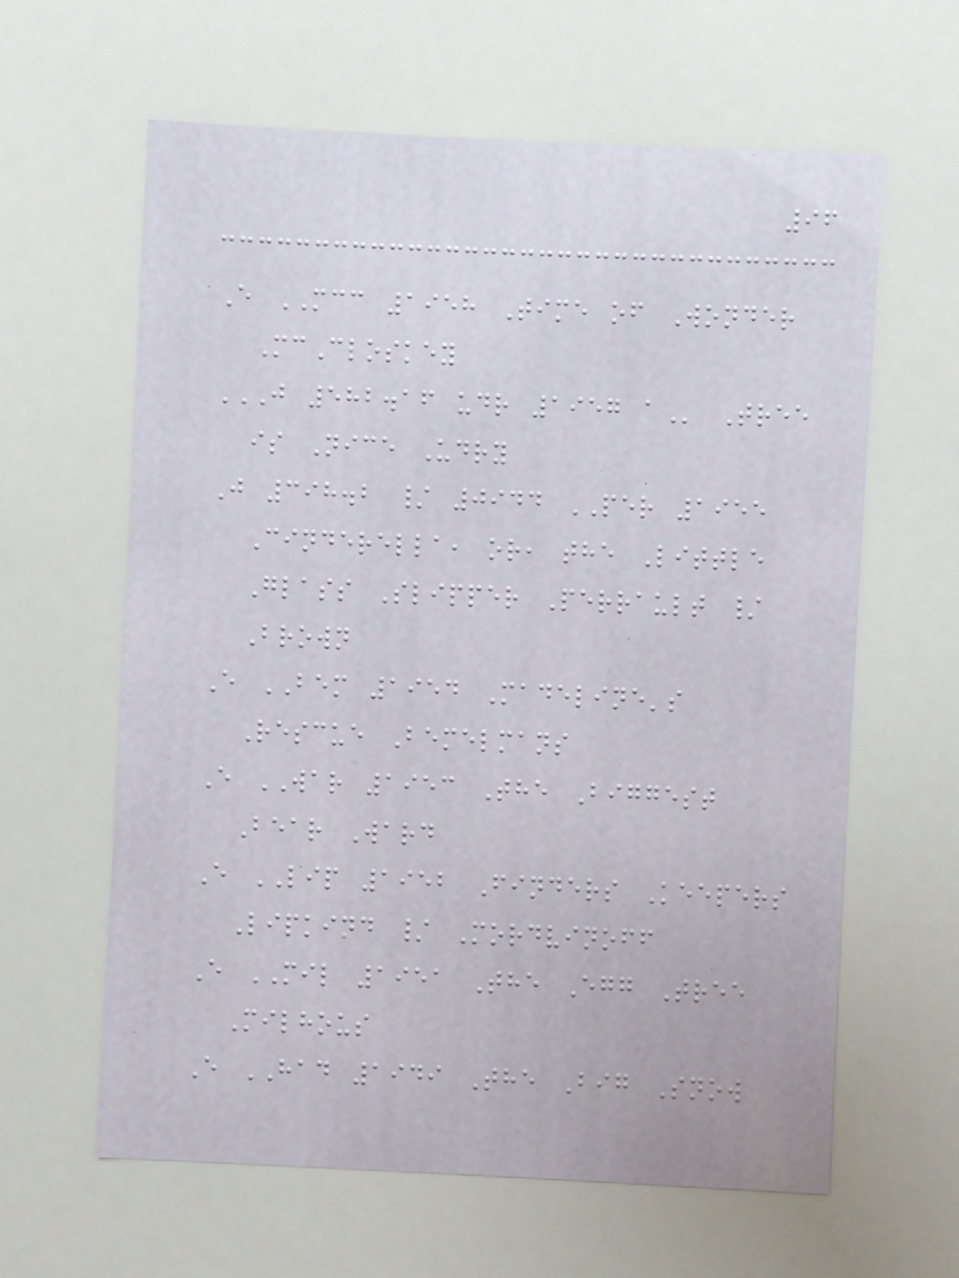96
E MCC 1958 Time of Wonder
McCloskey
J 582.16 UDR 1957 A Tree
is Nice Udry
J 398.2 / 0944 PER 1955
Cinderella, or, the Little
Glass Slipper Perrault /
Brown
E BEM 1954 Madeline's
Rescue Bemelmans
E WAR 1953 The Biggest
Bear Ward
E LIP 1952 Finders Keepers
Lipkind / Mordvinoff
E MIL 1951 The Egg Tree
Milhous
E HAD 1949 The Big Snow
